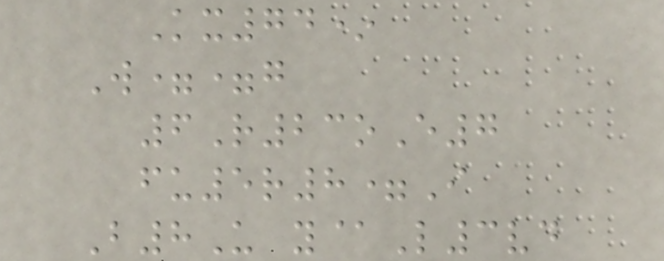Kx74*
W==g
6R23oE7
fu5r8=I
B8U y@L3vd
